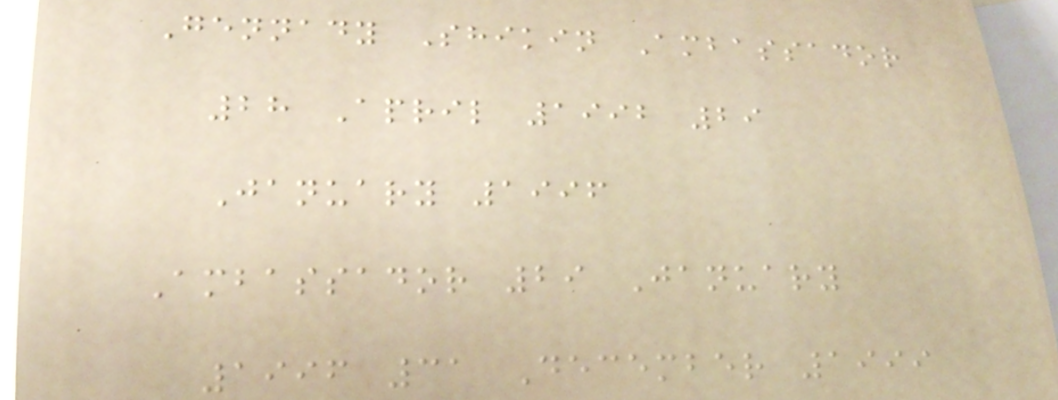Gennady Shikin Ambassador
28 April 1992 29
January 1996
Ambassador 29 January
1996 31 December 1999
